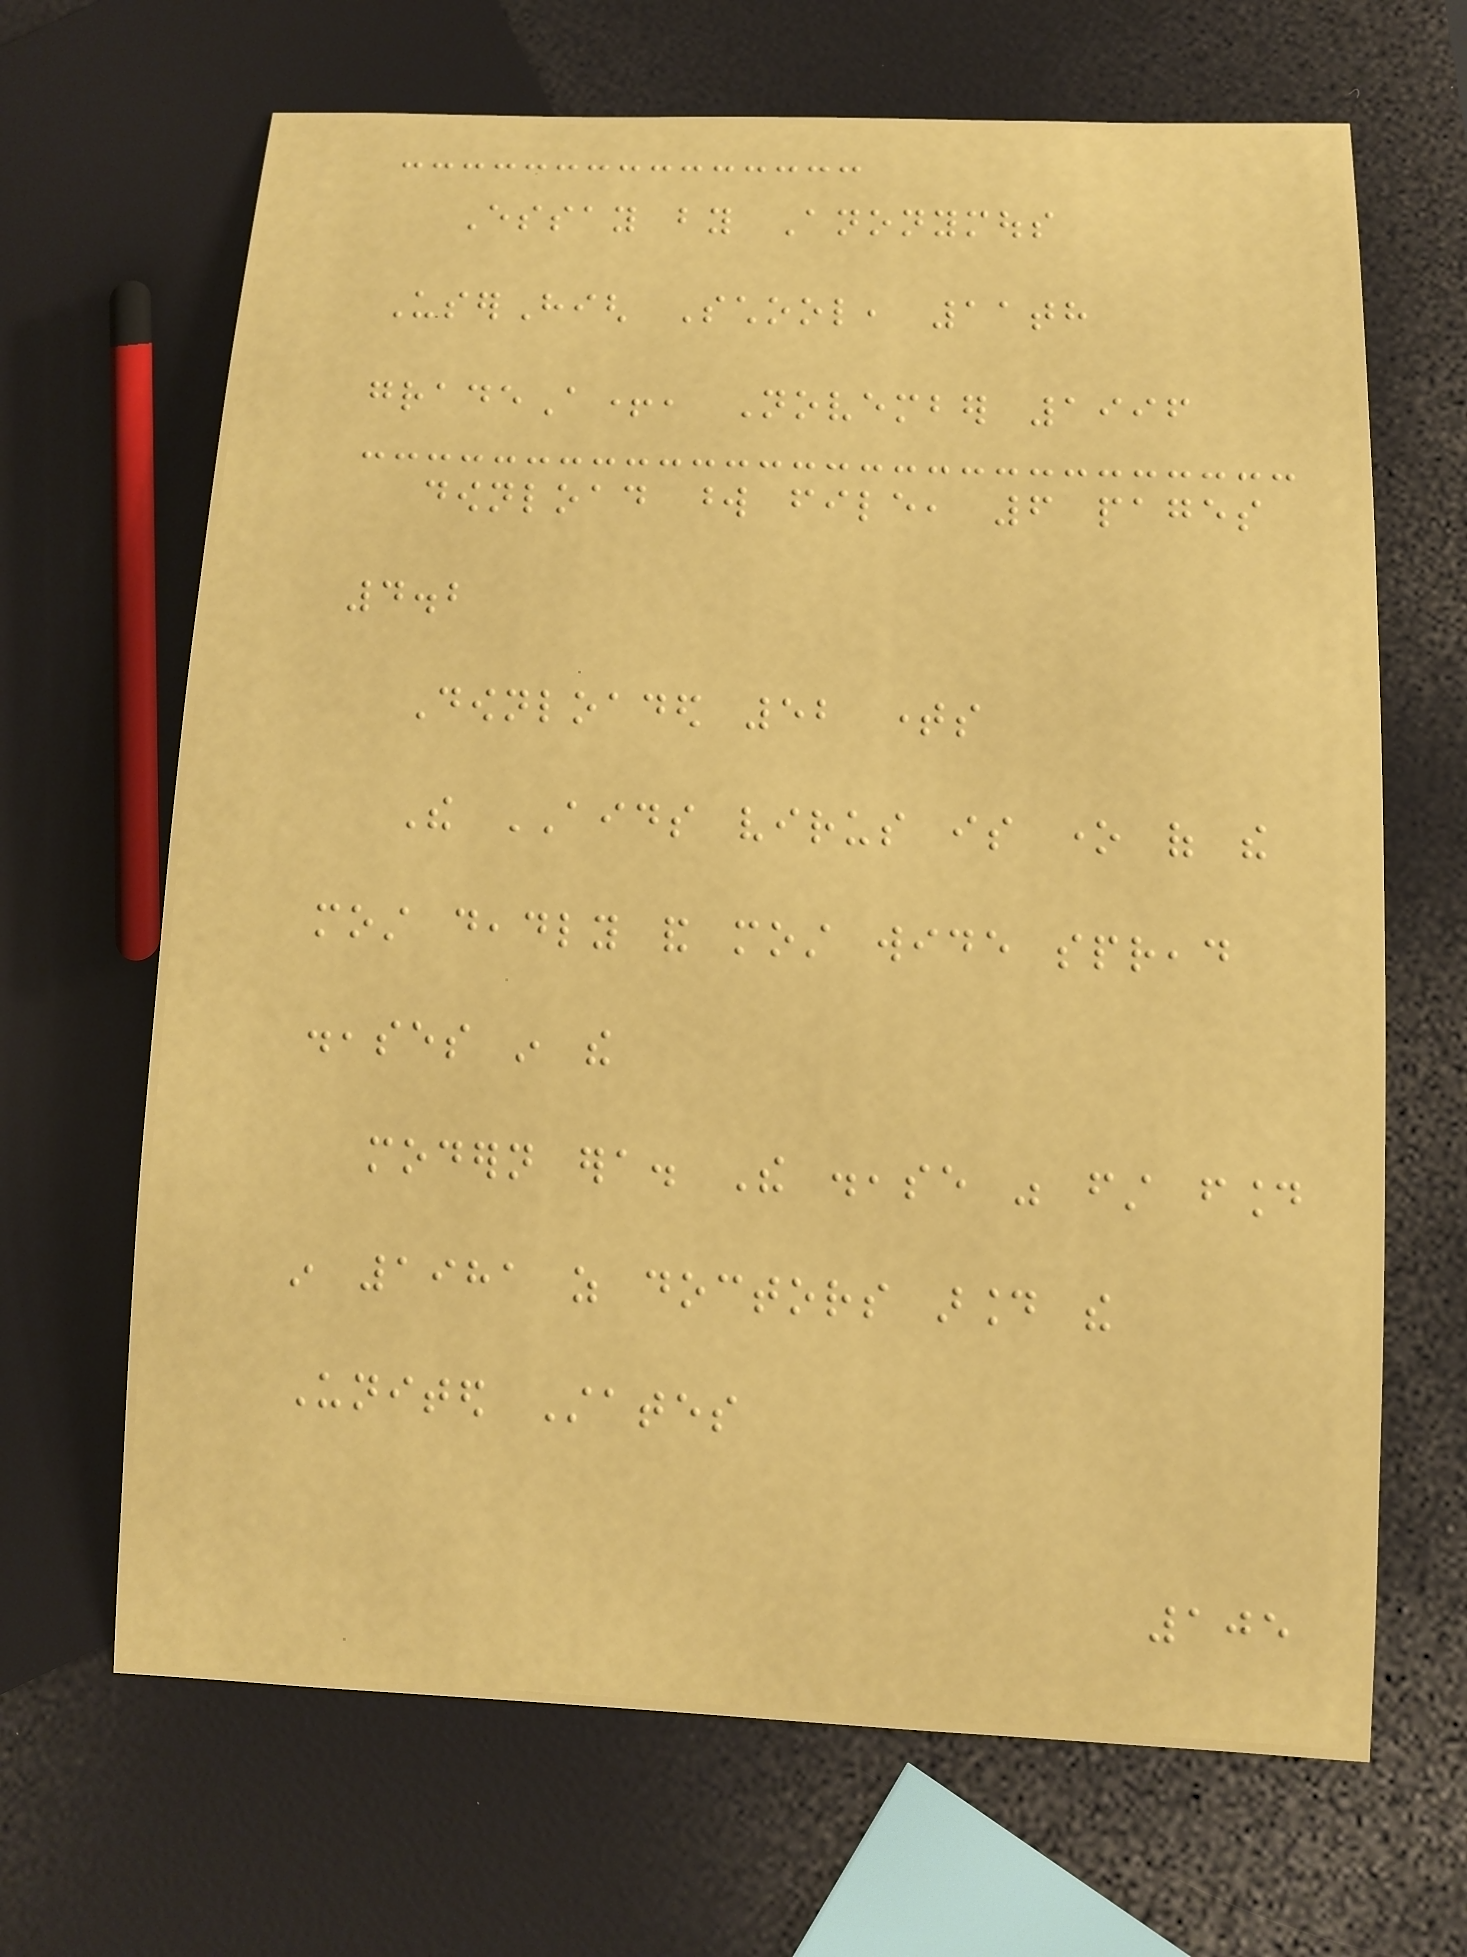Essay by Anonymous
UserHigh School, 11th
gradeA+, November 1996
download word file, 6 pages
4.2
Downloaded 52 times
The AIDS virus is one of the
most deadly and most wide spread
diseases in the
modern era. The disease was first found
in 1981 as doctors around the
United States
105
